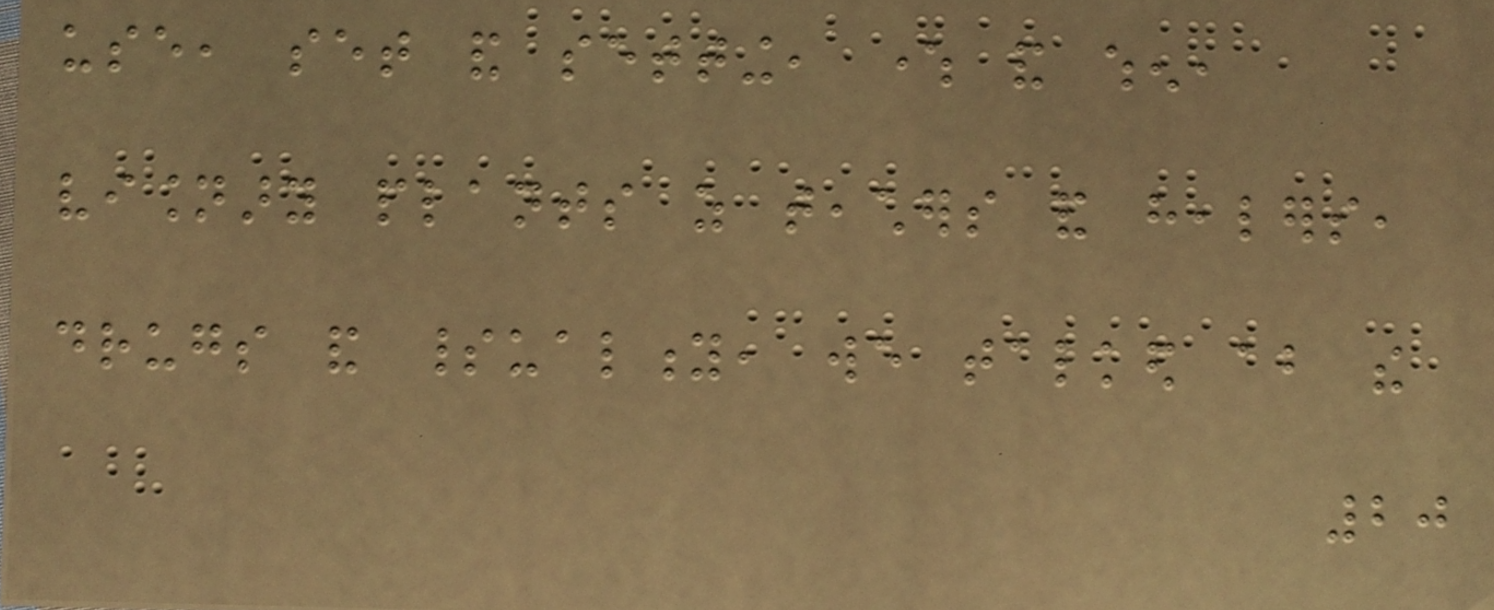use, set and setting, where and when,
visionary plants as teachers and healers,
drugs and spirituality, we talked about the
20
